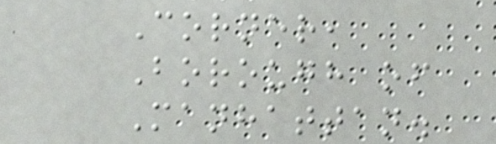Corner,
Borough of
Manhattan.
